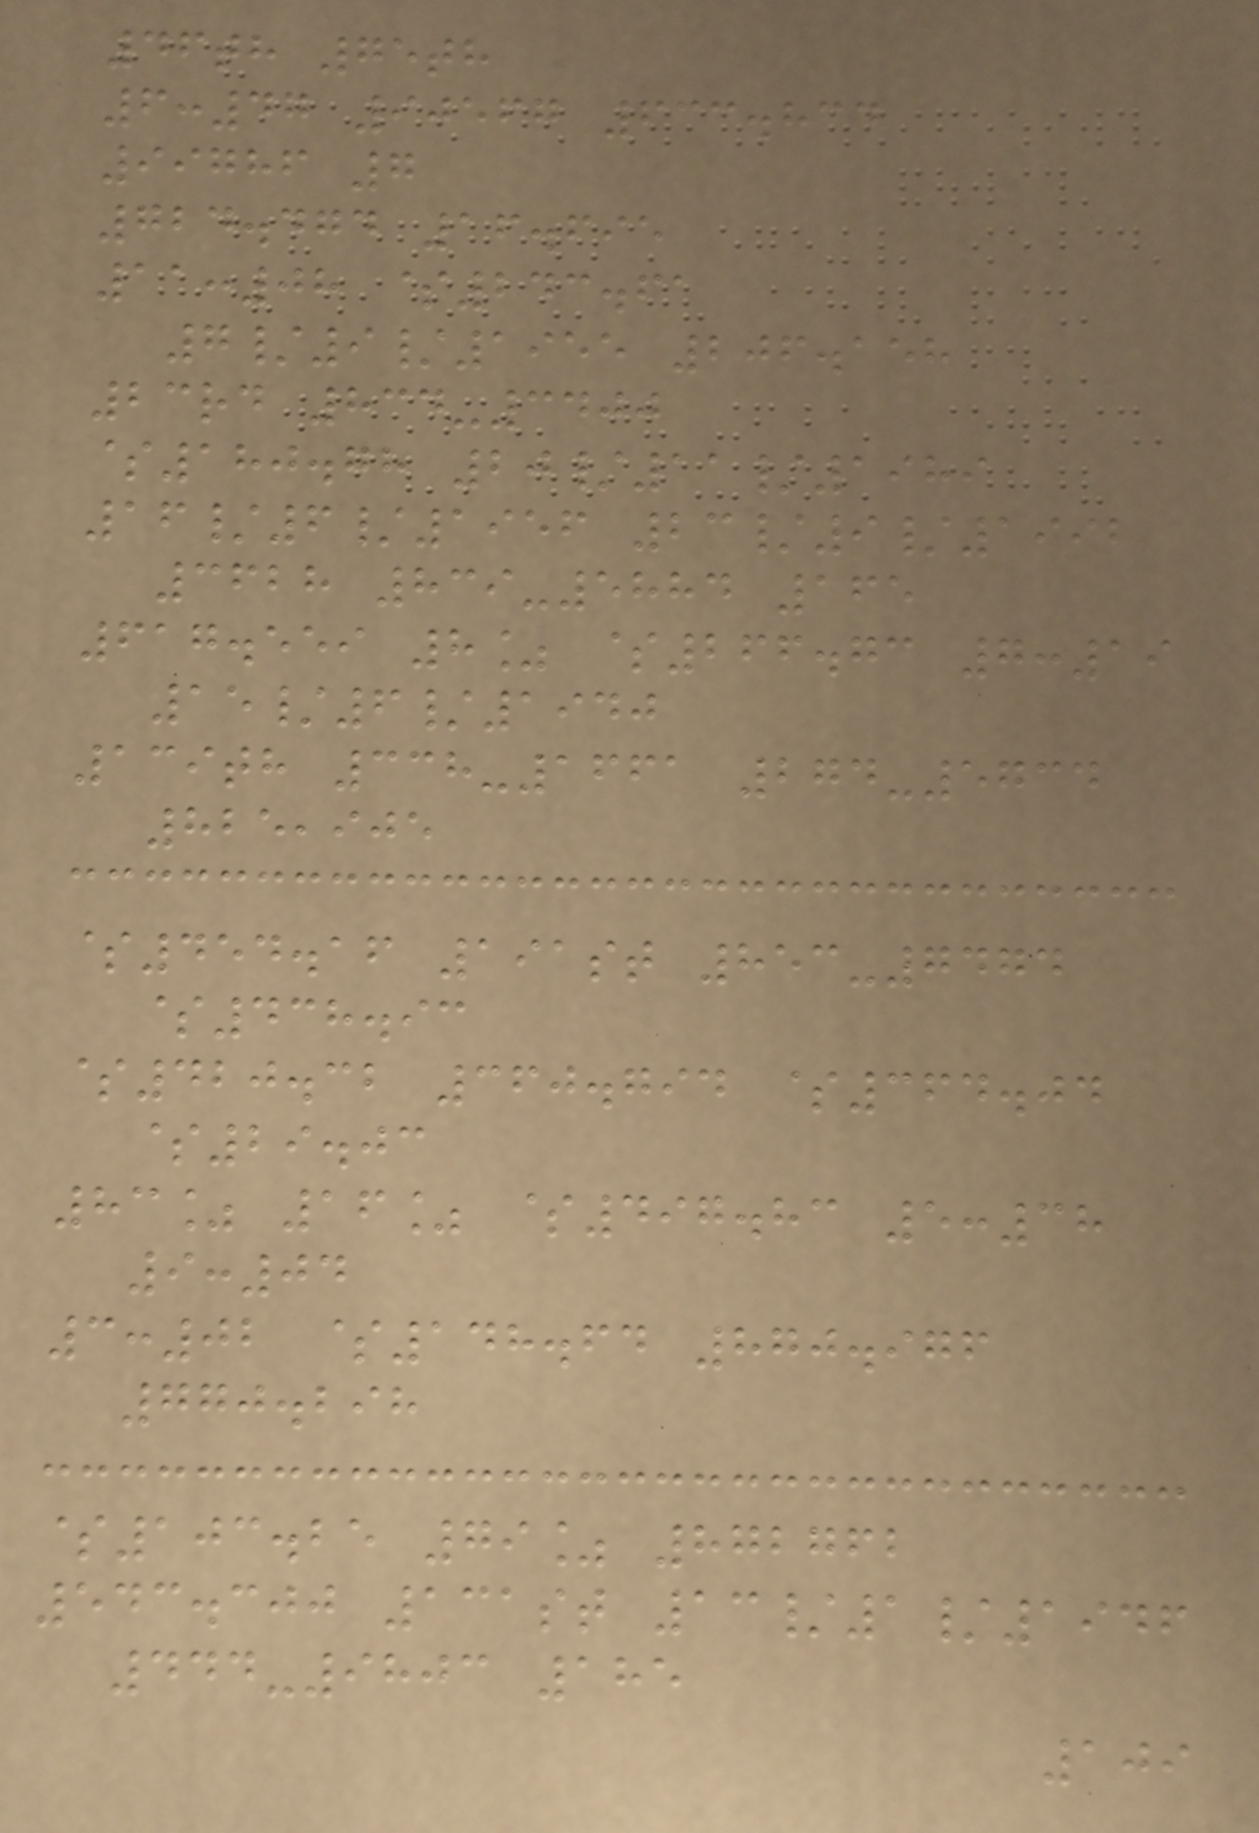46th 75th
6:47 90567 633.834
99786 7
724.474 16.695
11:08 $243.61
7/9/1955 206.158
23rd 834-3400
$180.78 20/11/1989
16/6/1956 23/9/1992
3628 839-5884 165
617.559 8% $266.73 7:19
15/6/1940
139th 338-1661 274-5734
825,905
$454.16 191st 853-7474
$438.93
$420.32 360.794 $364.04
$29.03
83% 16% $497.83 5:38
9:04
3:02 $148.64 870.976
770.298
$103.25 79% 872762
543.300 131st 13/1/1946
444-9803 185
109
